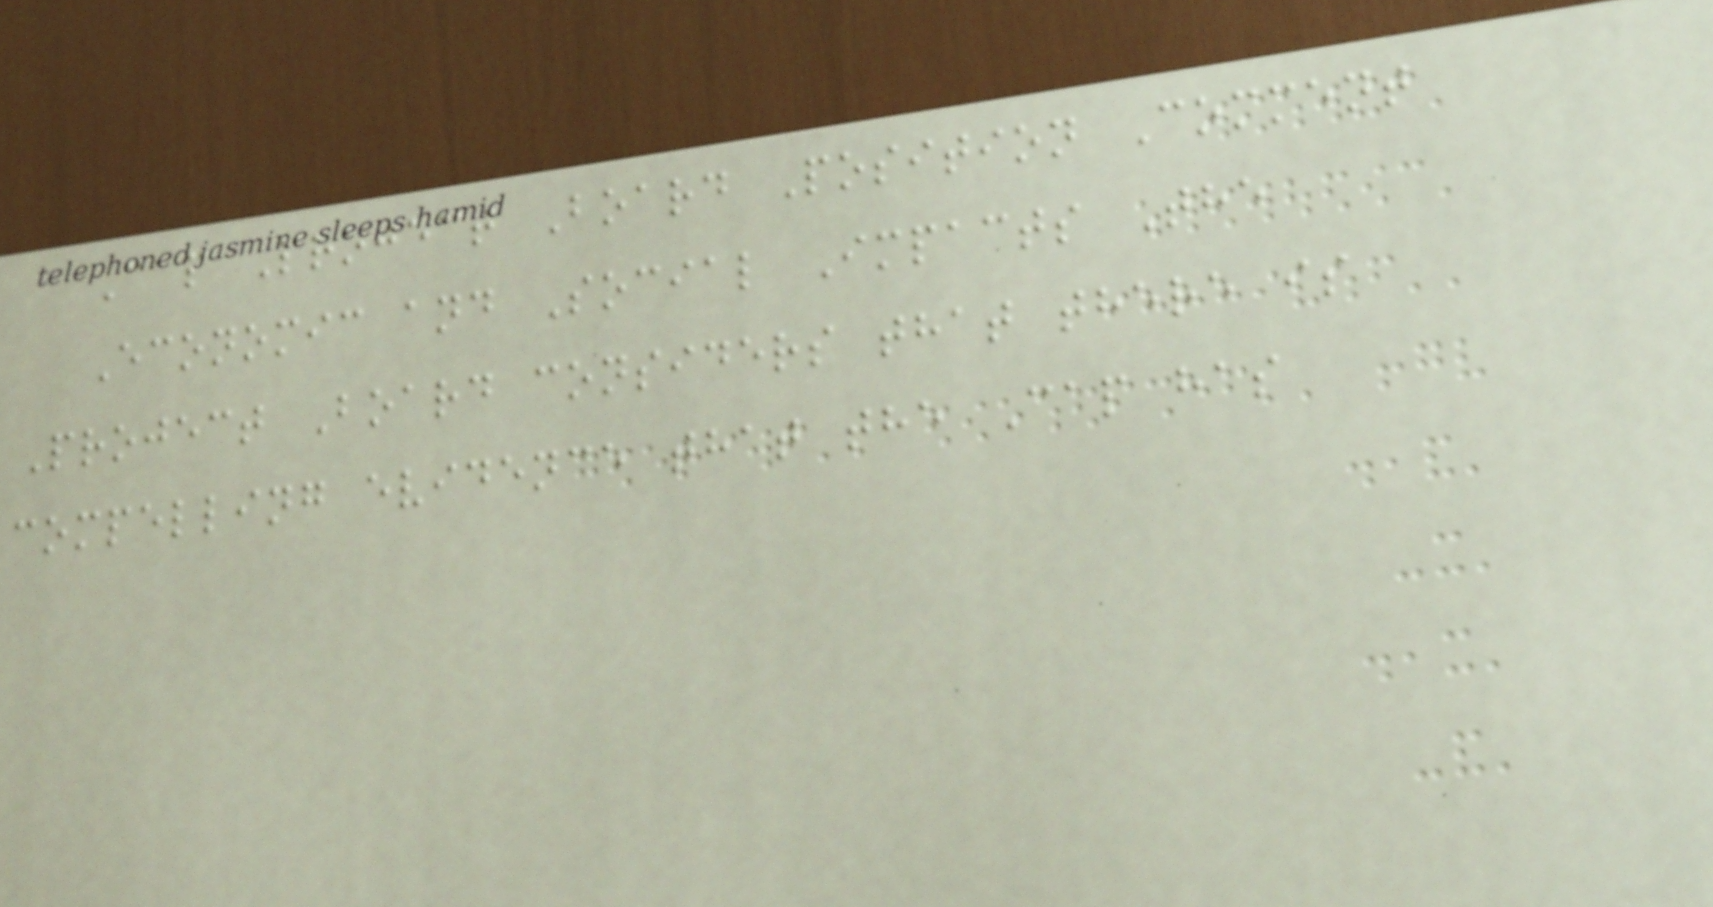Cap Project Board Position Comment
Economic and Social Impacts The
Project Board considers that there is
compelling evidence that the Cap has
